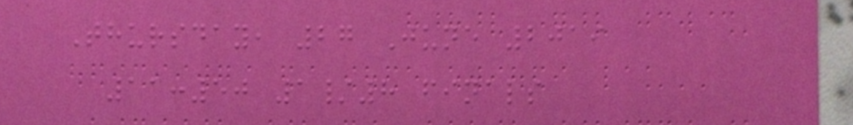Thursday, 27 June 2019
11:50 1/8 finals
